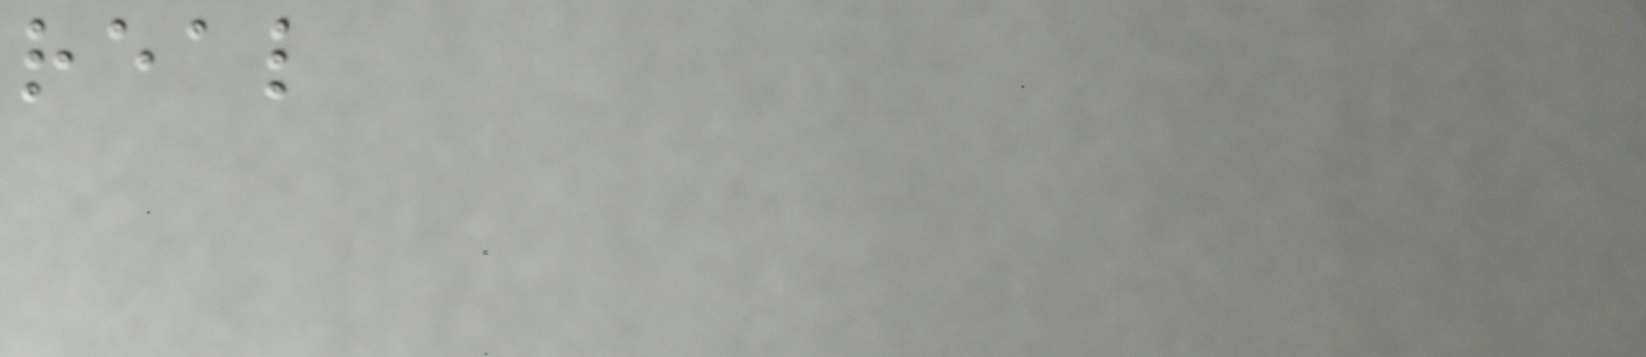real
